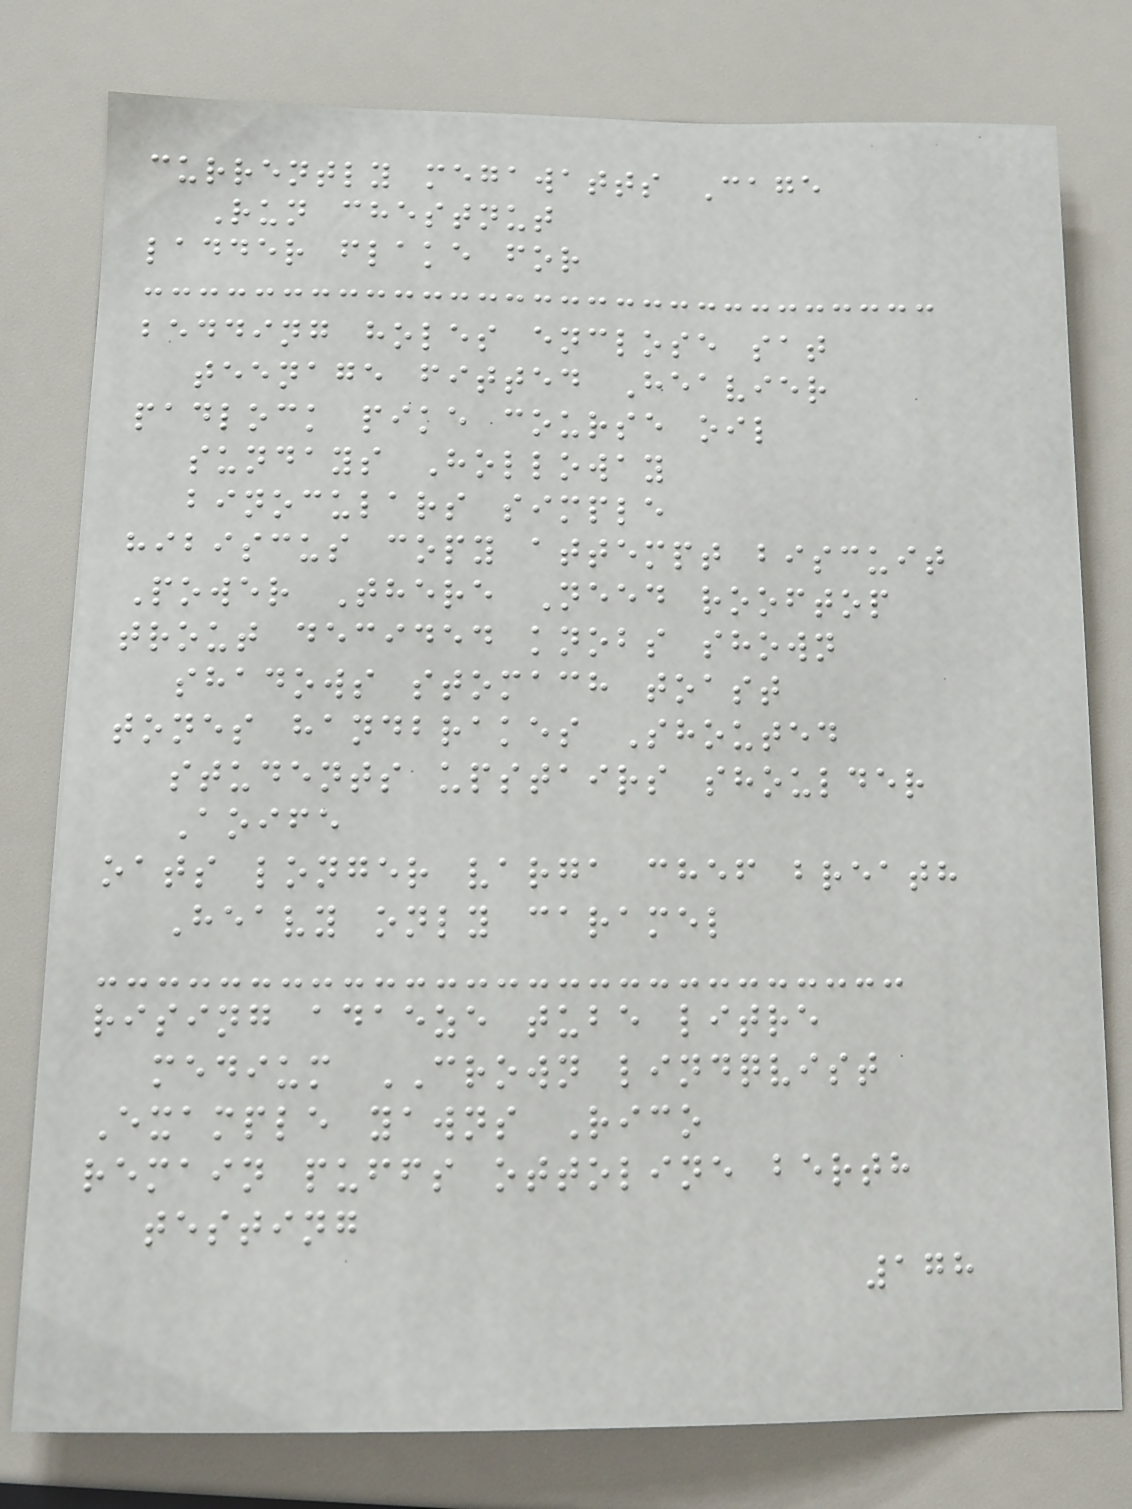currently megawatts Cage
Run chestnut
ladder flake for
bedding holes enclose sat
teenage fitted Heavier
padlock pike course oil
sundays Holloway
binoculars simple
hibiscus copy attempt biscuit
Power There Need rooftop
trout decided knobs shown
shadows stomach toast
tones handbrakes Shouted
students upstairs shoulder
Aoife
oats longer varga chef breath
Heavy only caramel
rising adaeze tube litre
medium CROWN lindqvist
Example yawns Rico
remain puffs ottoline berth
testing
178
